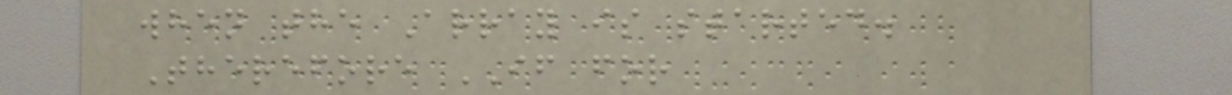when the Array is started.
Therefore IF for
